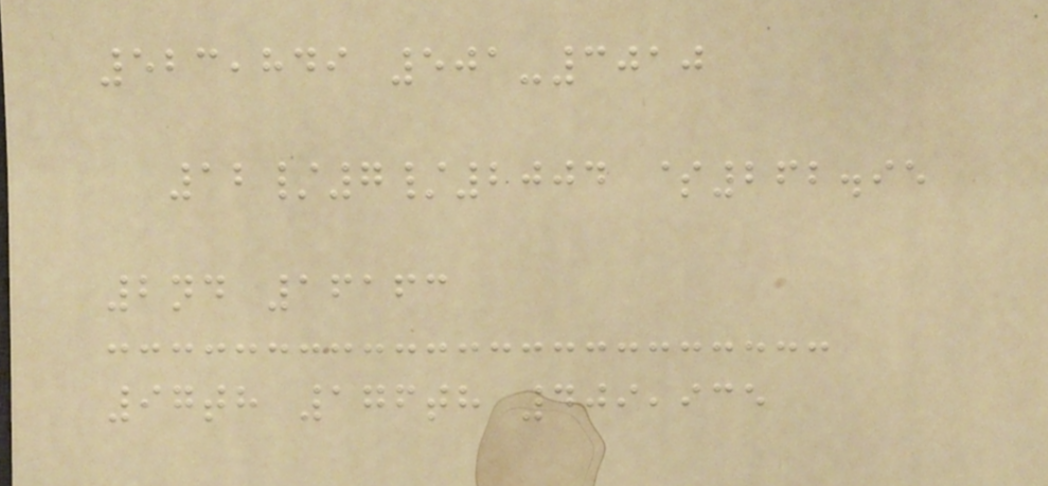523,849 501-3010
12/7/2004 $262.95
2nd 16163
97th 176th 409,935
